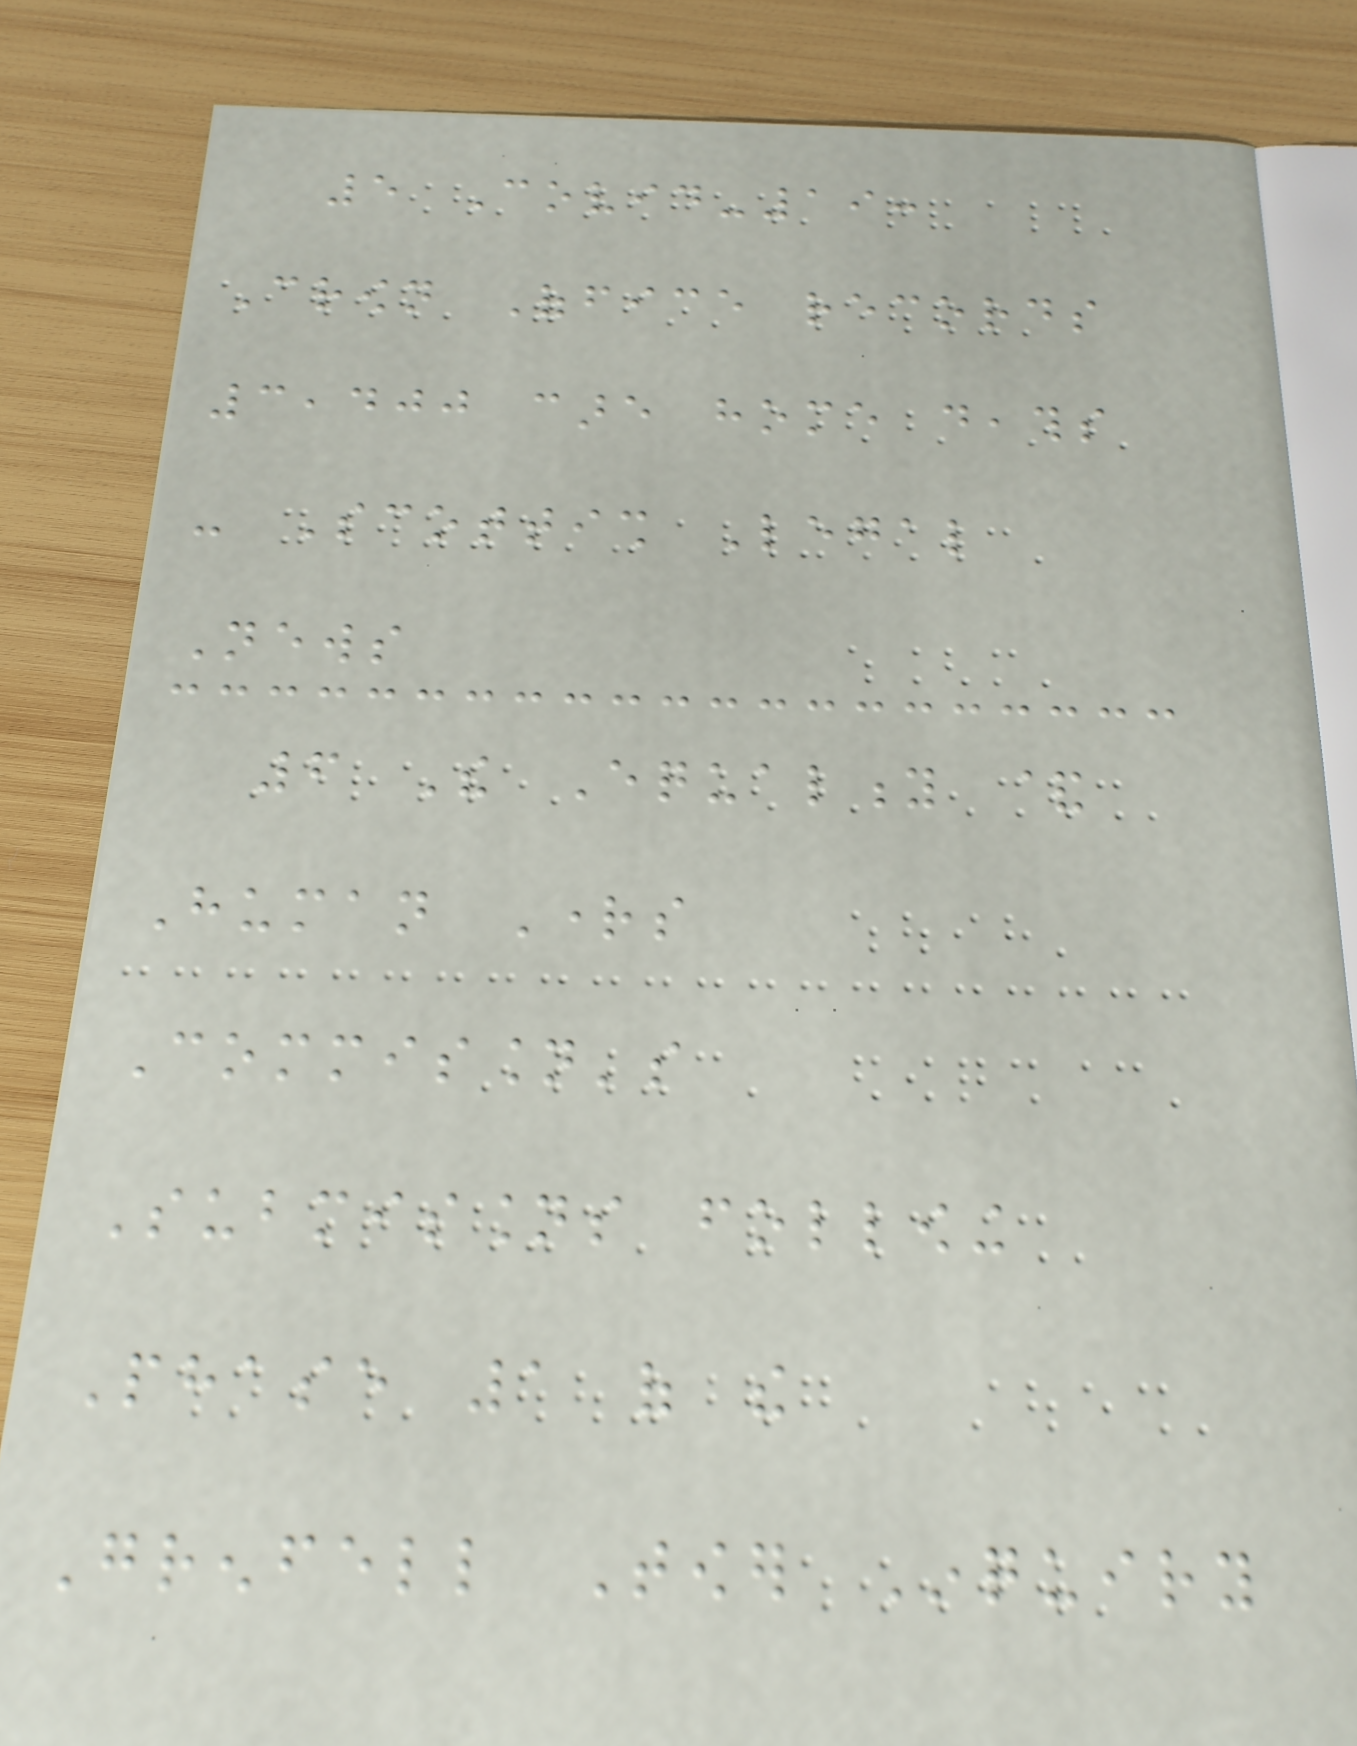5 Covid-19:
Crown Office records
3,400 care home deaths
- Scottish Legal
News
6 The Equality &
Human Rights
Commission's
Submissions following
Phase 1 of the
Grenfell Tower Inquiry
